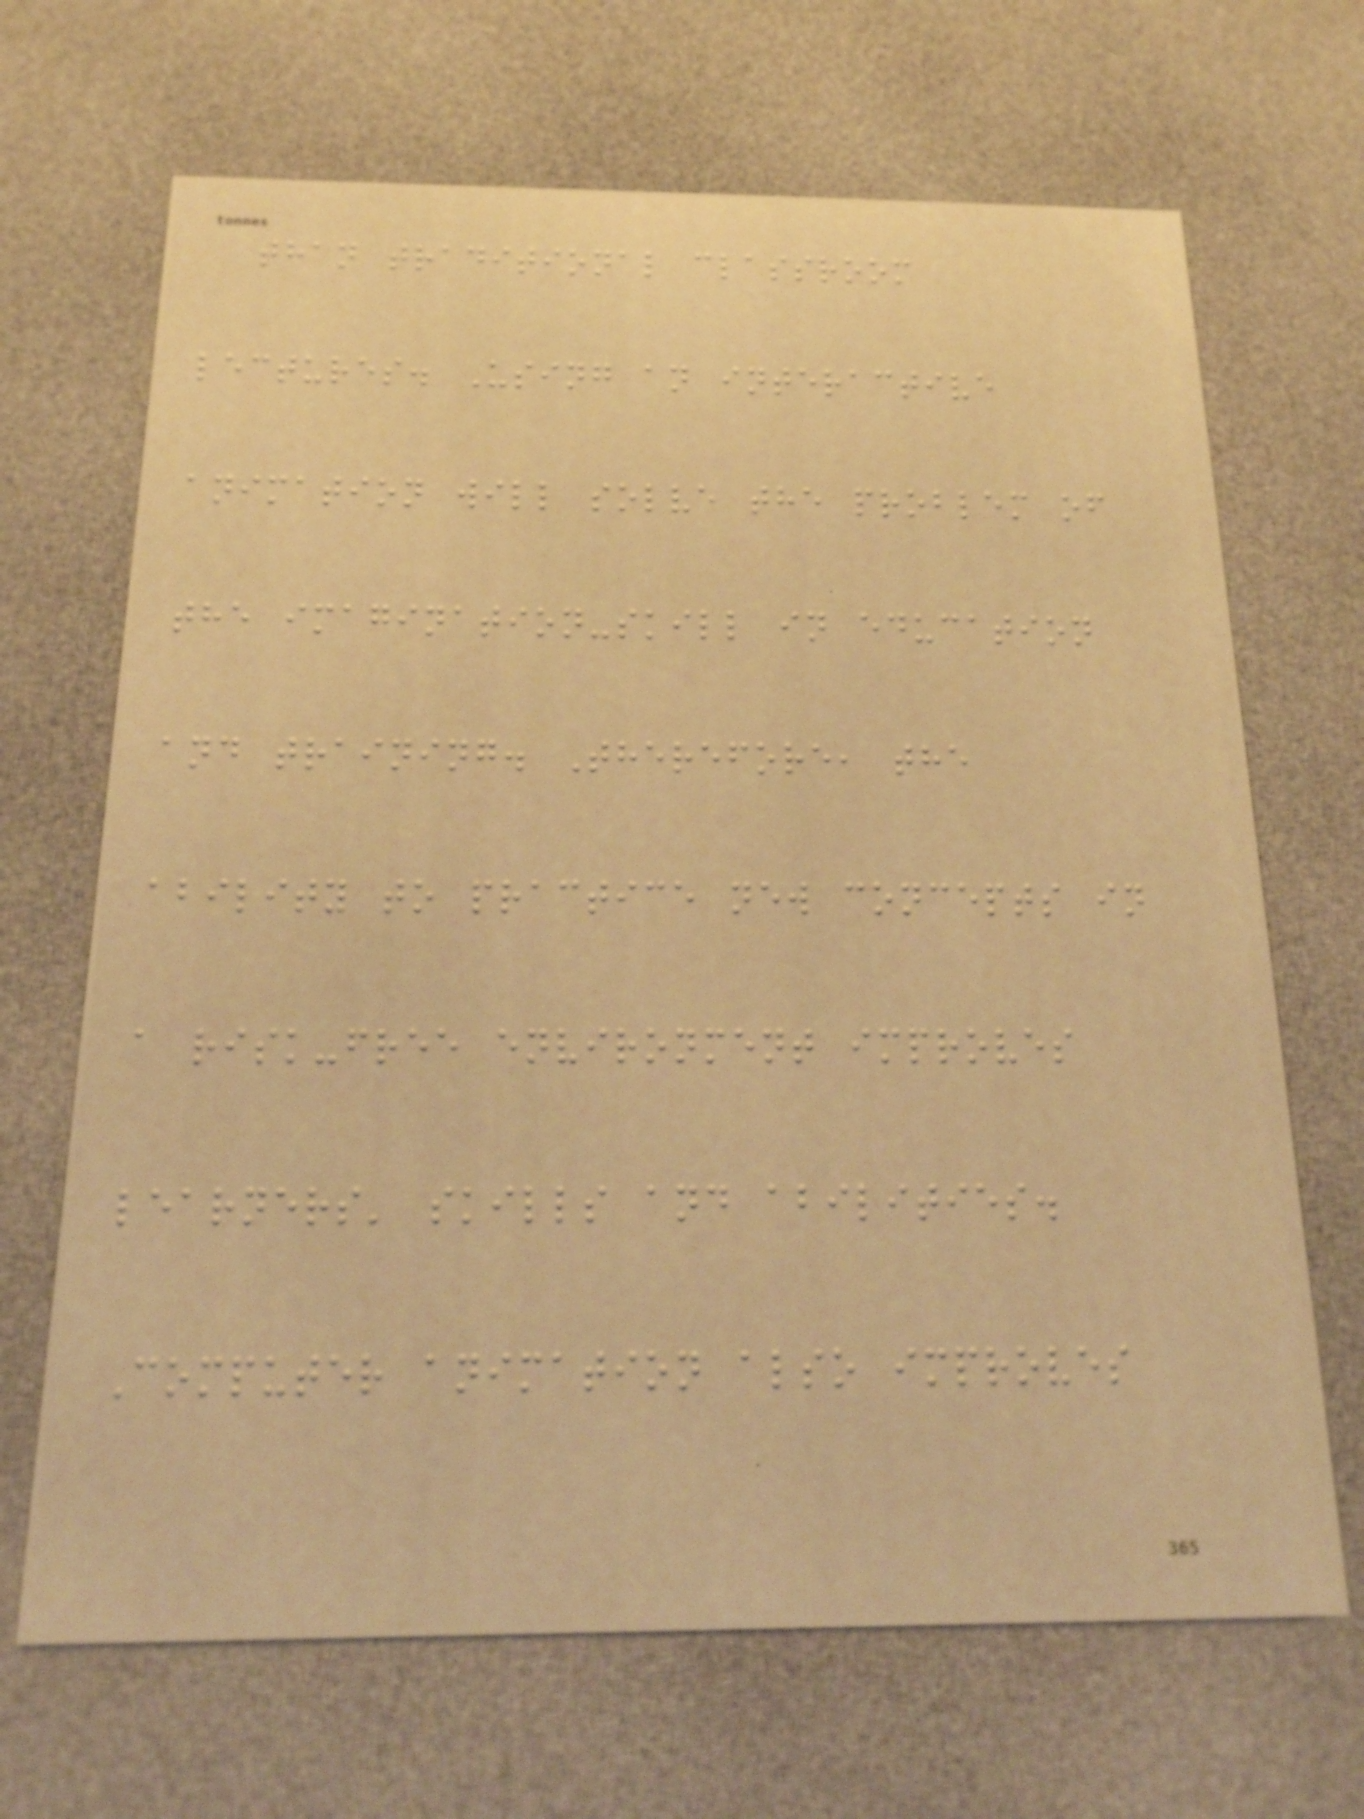than traditional classroom
lectures. Using an interactive
animation will solve the problem of
the imagination-skill in education
and training. Therefore, the
ability to practice new concepts in
a risk-free environment improves
learners' skills and abilities.
Computer animation also improves
